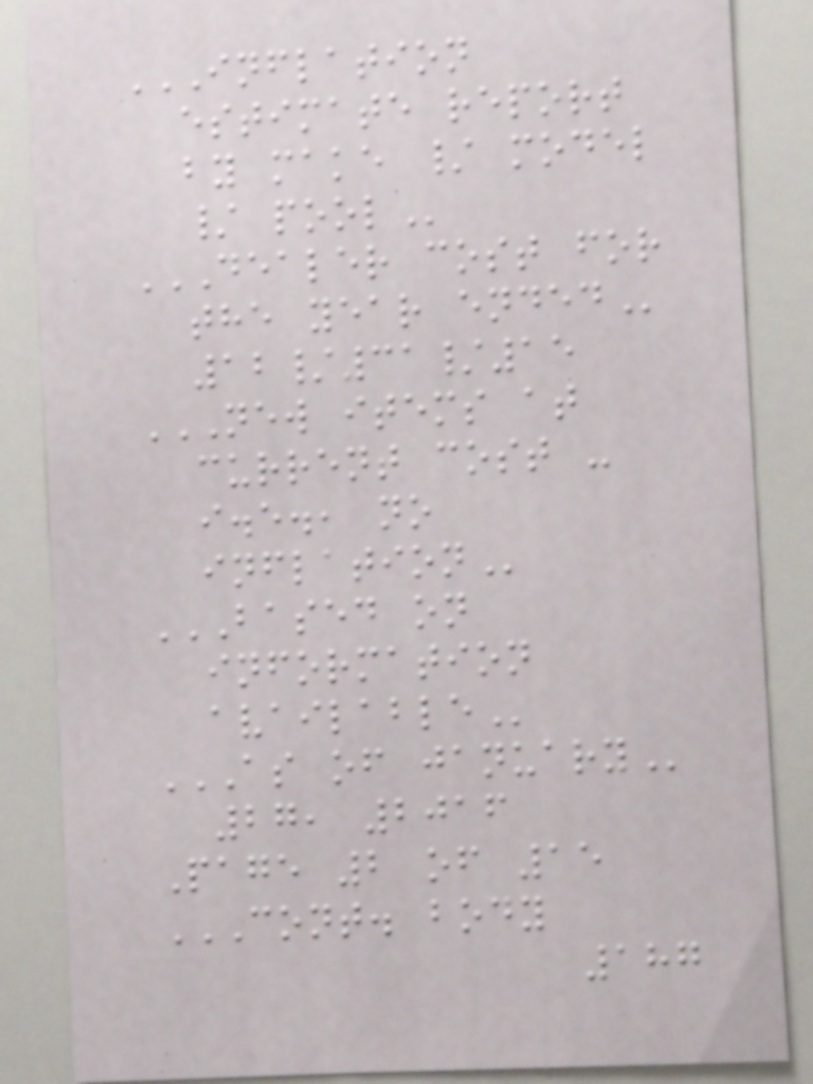INFLATION
ESTIMATE REPORT
BY MAKE / MODEL
/ POOL
DEALER COST FOR
THE YEAR ENDED
12/31/15
NEW ITEMS AT
CURRENT COST -
I.E., NO
INFLATION
BASED ON
INFORMATION
AVAILABLE
AS OF JANUARY
27, 2016
Page 2 of 15
CONT. BODY
187
